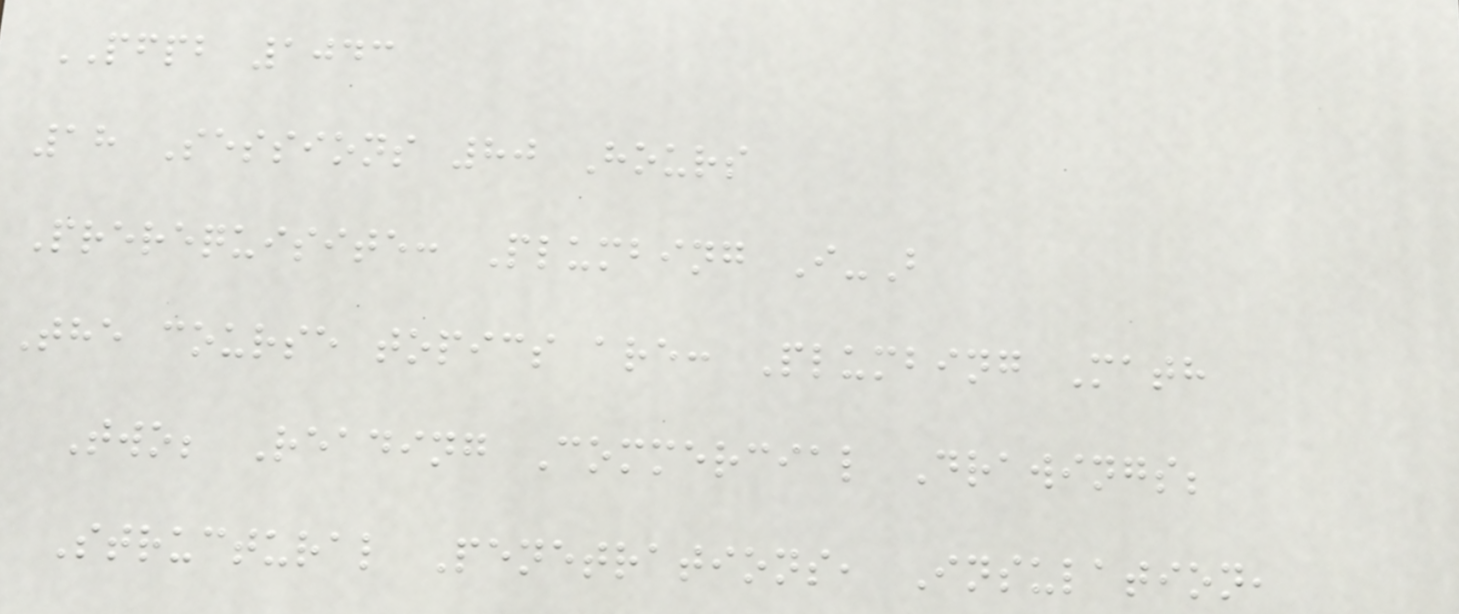PFPB 1043
18 Sessions 80 Hours
Prerequisite: Plumbing I-B
The course topics are: Plumbing Math
Two; Reading Commercial Drawings;
Structural Penetrations, Insulation,
